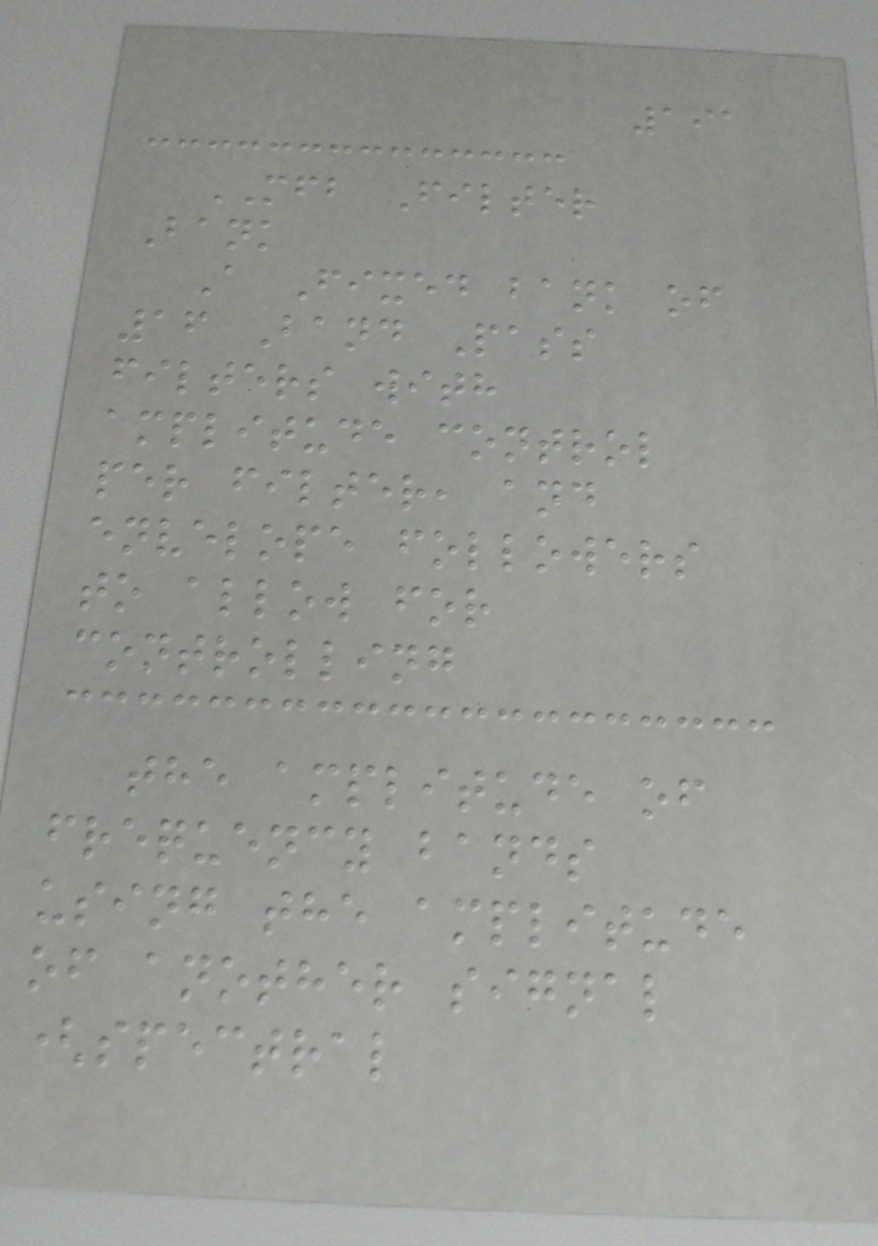191
MFB Filter
Bank
A Fixed bank of
16 Band Pass
filters with
amplitude control
per filter, and
envelope followers
to allow for
controlling
the amplitude of
frequency bands
using the amplitude
of another signal
(spectral
